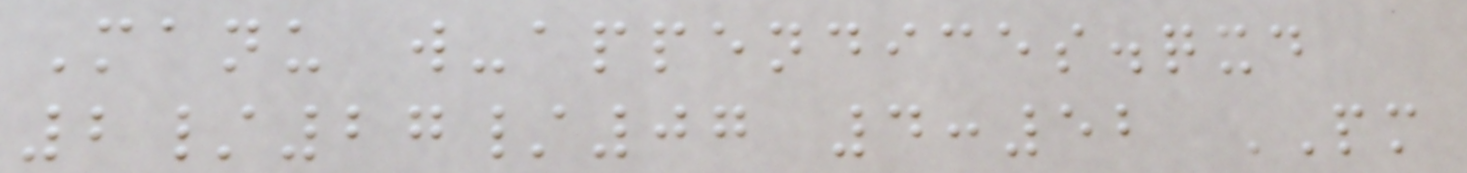Manu w-appendices.qxd
2/27/07 4:52 PM
